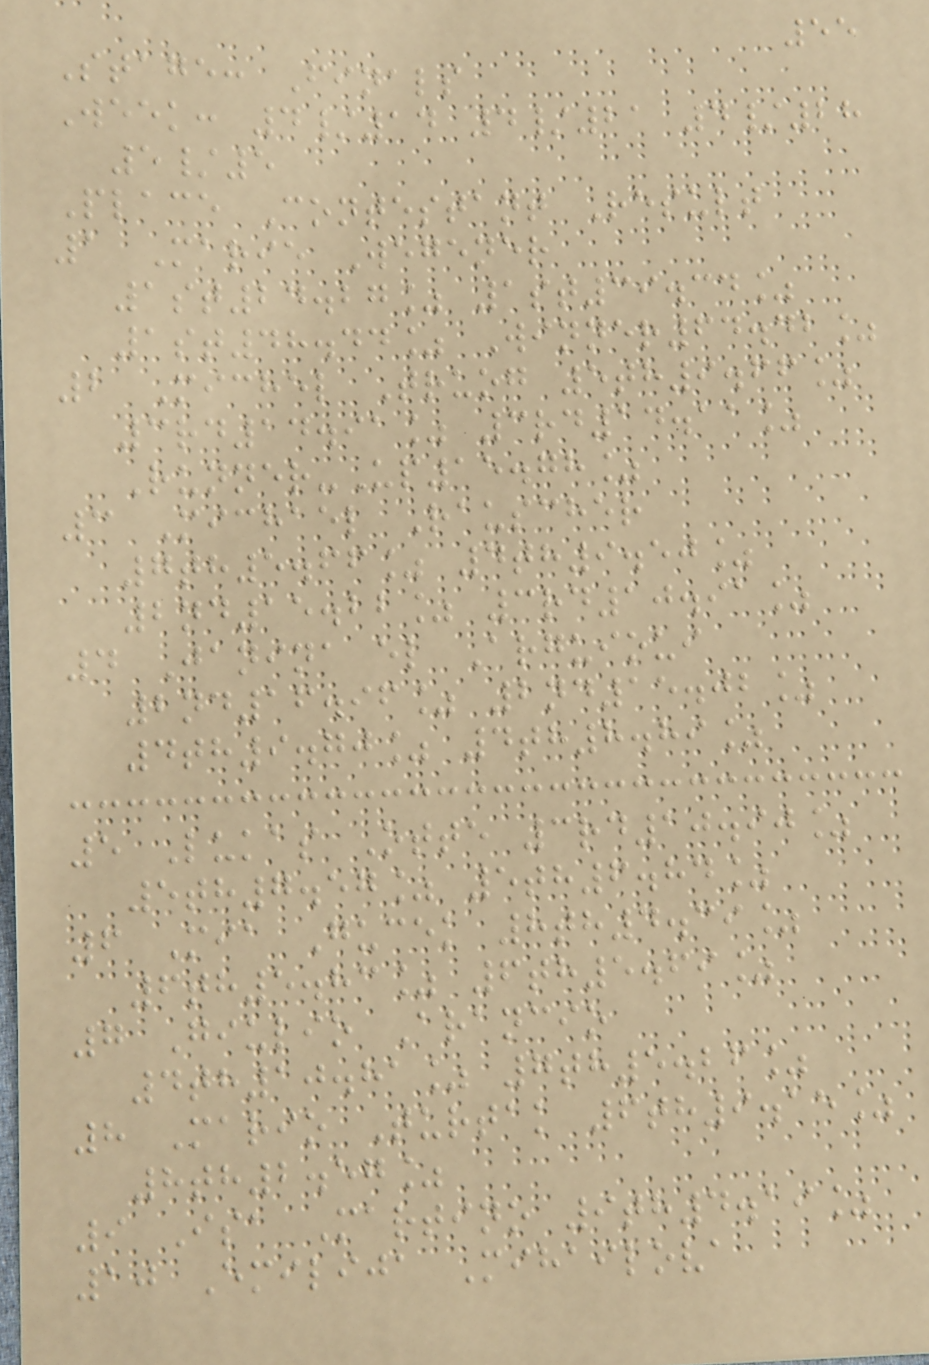55
Stage: Finals
Week: 4/14 4/21 4/28
5/5
Place Contestant Result
1 Marie Wegener
1st24.27% 1st39.34%
1st48.44% Winner64.42%
2 Michel Truog 5th9.66%
3rd14.91% 3rd14.11%
Runner-Up15.78%
3 Michael Rauscher
7th5.66% 4th9.50%
2nd15.22% 3rd10.91%
4 Janina el Arguioui
2nd16.96% 2nd15.02%
4th9.70% 4th8.89%
5 Lukas Otte 3rd10.90%
5th7.57% 5th6.84%
6 Mia Gucek 8th4.39%
6th5.83% 6th5.69%
7 Giulio Arancio
4th10.81% 7th5.26%
8 Mario Turtak 6th9.15%
8th2.57%
9 Isa Martino 9th4.19%
10 Emilija Mihailova
